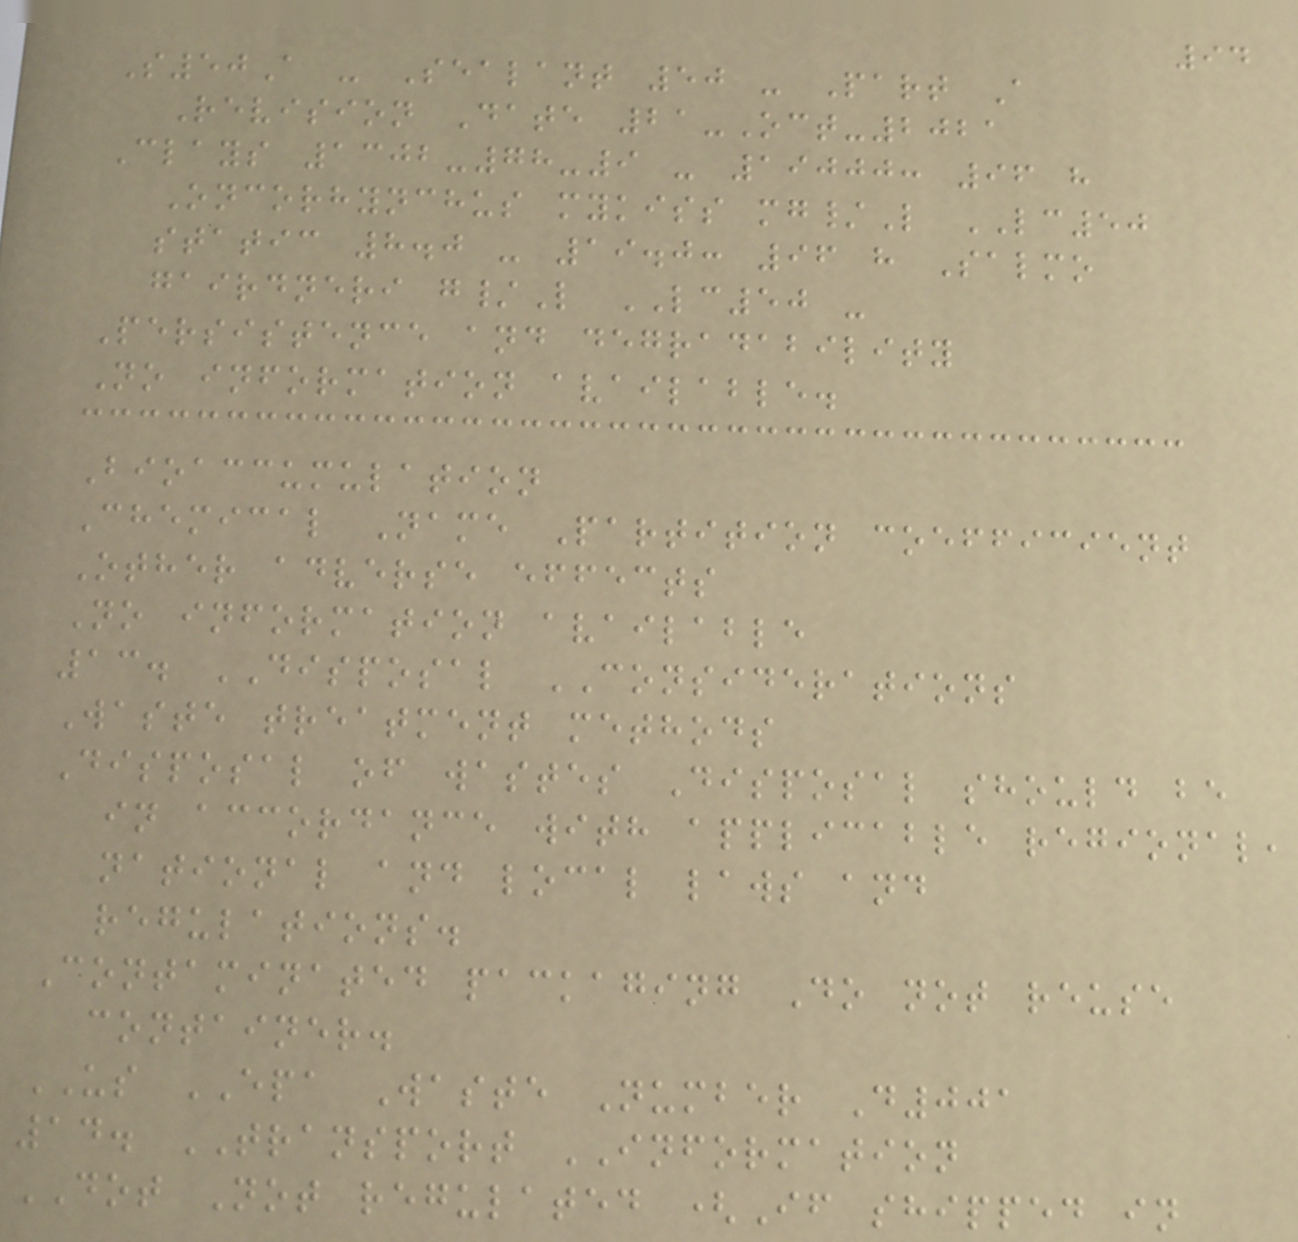94
S50A - Sealant 50 - Part A
Revision Date 21-Oct-2021
Clays 1302-78-9 - 19000: 96 h
Oncorhynchus mykiss mg/L LC50
static 8.0 - 19.0: 96 h Salmo
gairdneri g/L LC50 -
Persistence and degradability
No information available.
Bioaccumulation
Chemical Name Partition coefficient
Other adverse effects
No information available
13. DISPOSAL CONSIDERATIONS
Waste treatment methods
Disposal of wastes Disposal should be
in accordance with applicable regional,
national and local laws and
regulations.
Contaminated packaging Do not reuse
container.
US EPA Waste Number D001
14. TRANSPORT INFORMATION
DOT Not regulated (If shipped in
